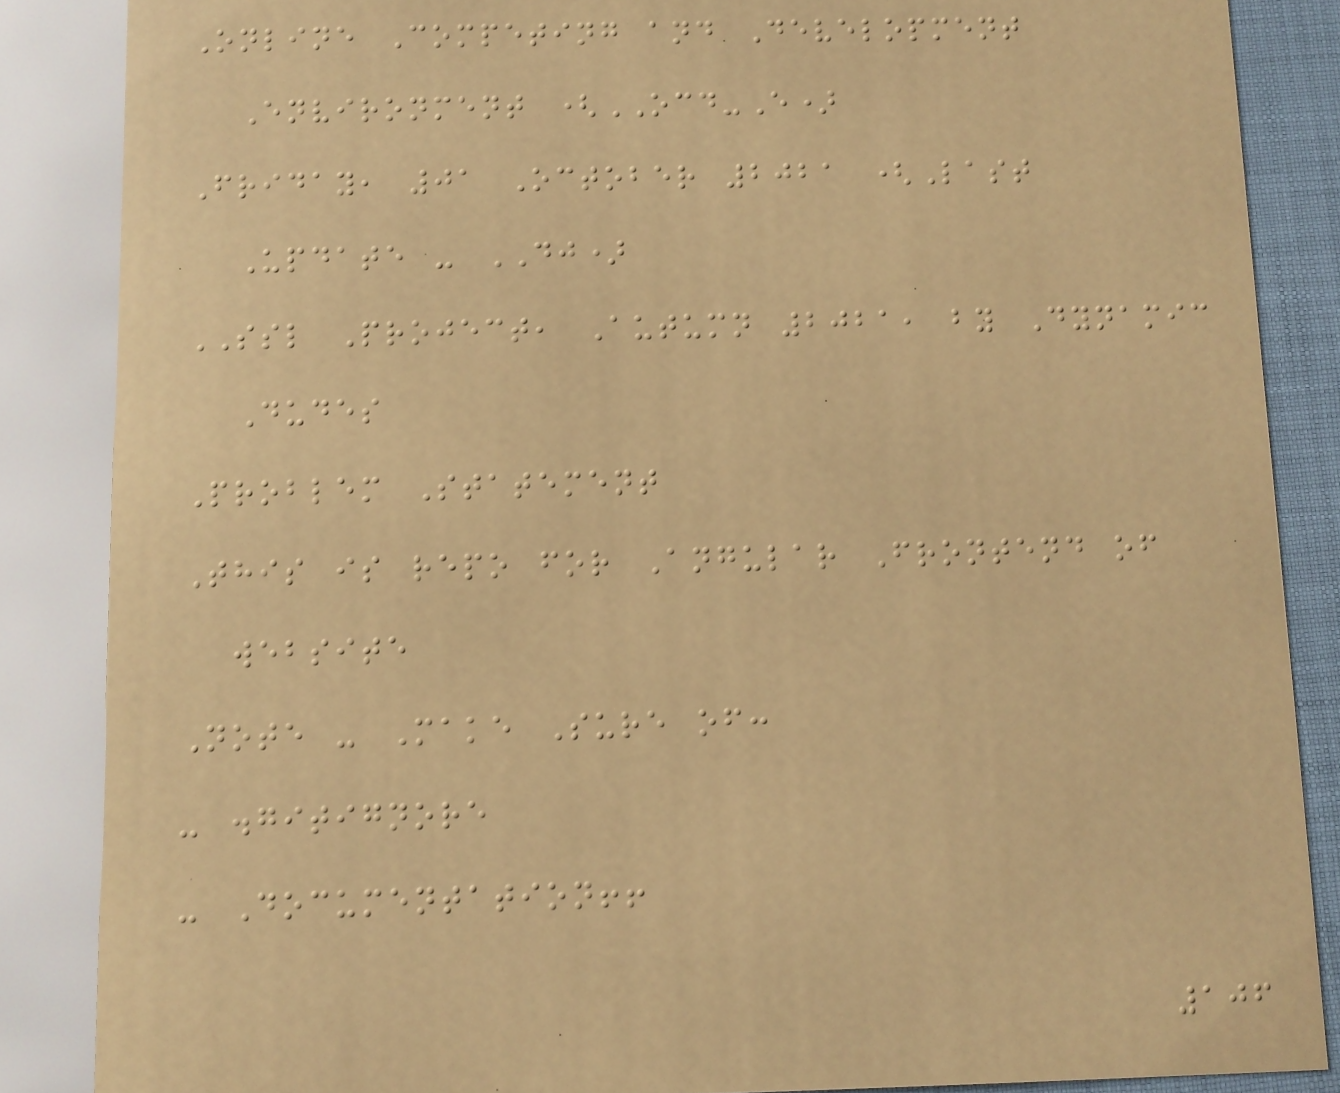Online Competing and Development
Environment (OCD-E)
Friday, 01 October 2021 (Last
Update - DJ)
SSL Project, Autumn 2021, by Dynamic
Dudes
Problem Statement
This is repo for Angular Frontend of
website
Note - Make Sure of:
- .gitignore
- Documentation!!
106
